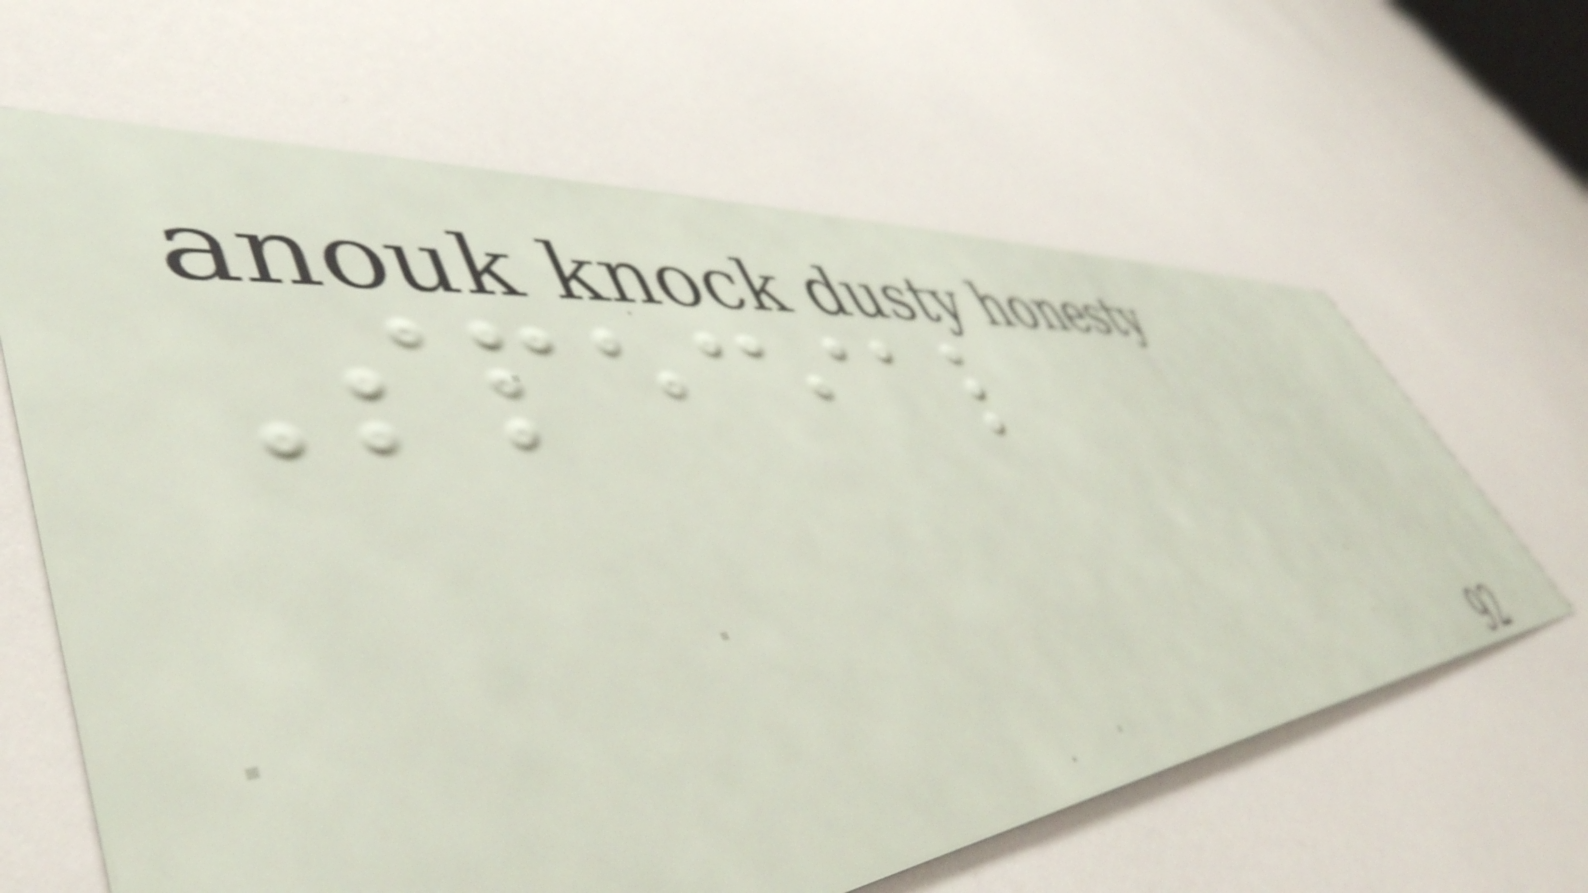Special
